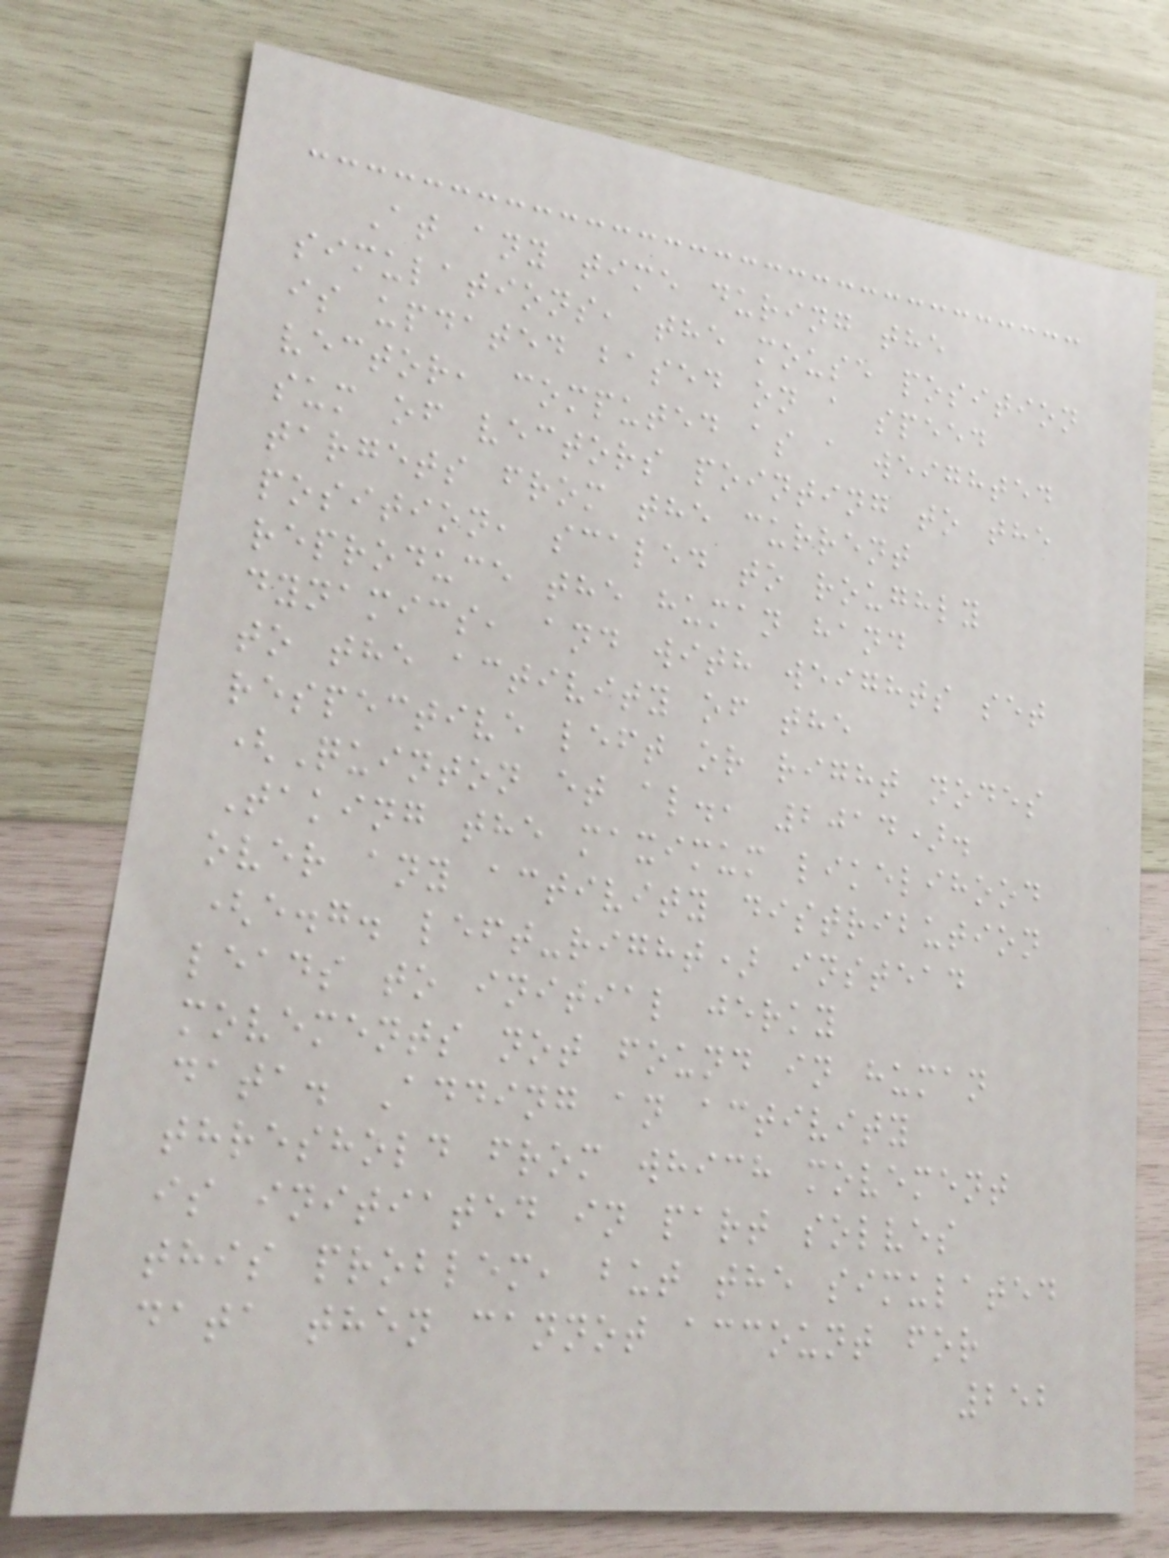At any time during the
simulations, the mouse position
is updated based on a speed
vector, computed as a weighted
sum of vectors pointing to the
targets from the current
position, scaled to roughly
reproduce the human hand
dynamics, and with weights set
to the activity of the
respective left or right nodes
(Quinton et al., 2014).
Taking the maximum likelihood
over any activity distribution
(e.g. left-right) instead
leads to initial jerky
movements not found in human
data. Adding an activity
threshold from which movement
is initiated in part solves
this problem, but the simulated
data then cannot account for
252
